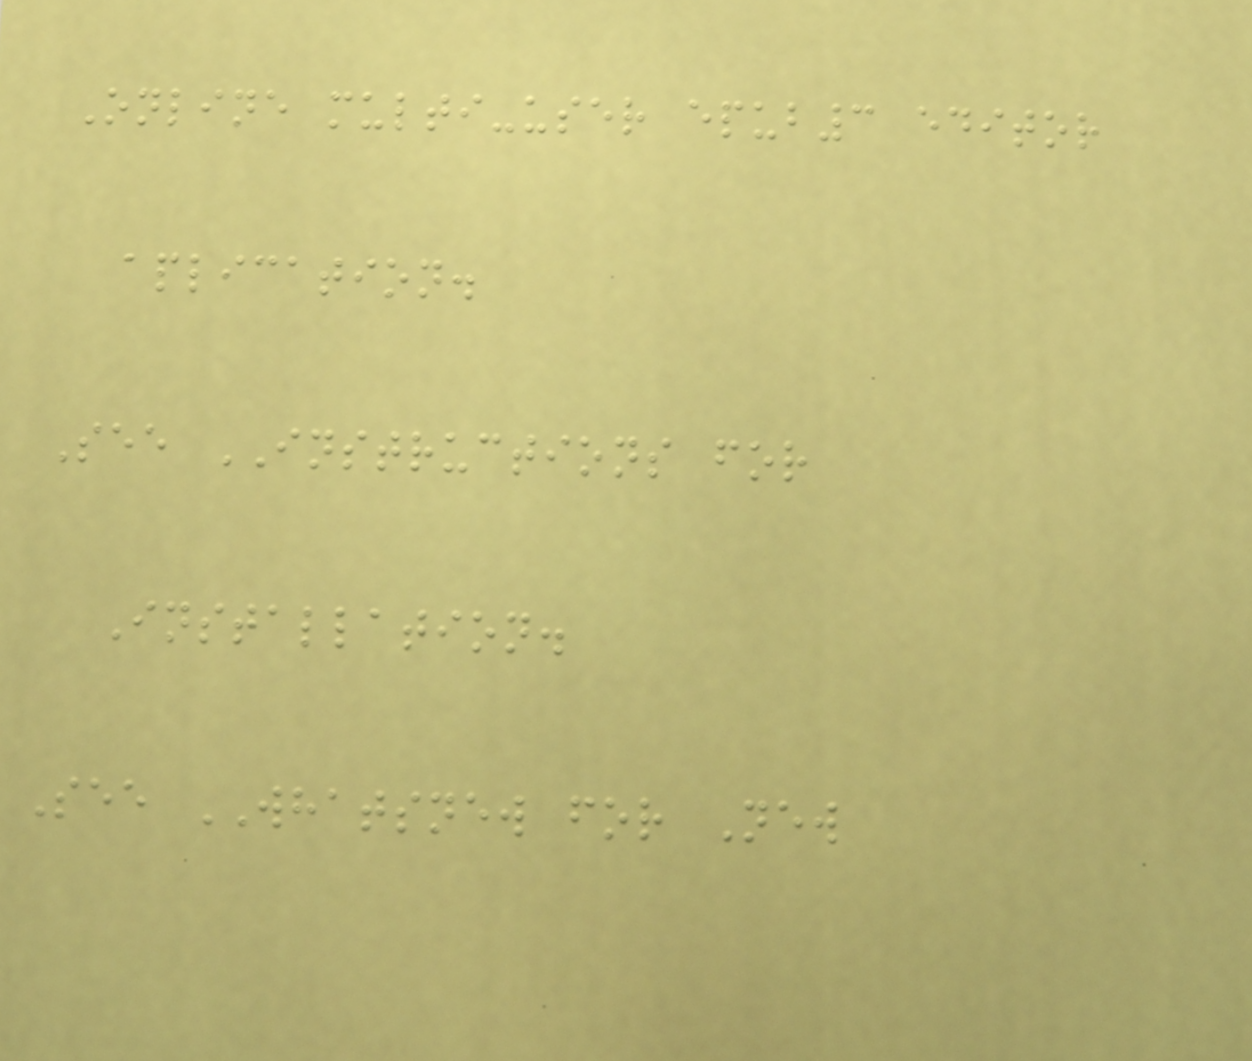Online multi-user epub3 editor
aplication.
See INSTRUCTIONS for
Installation.
See WHATSNEW for New
